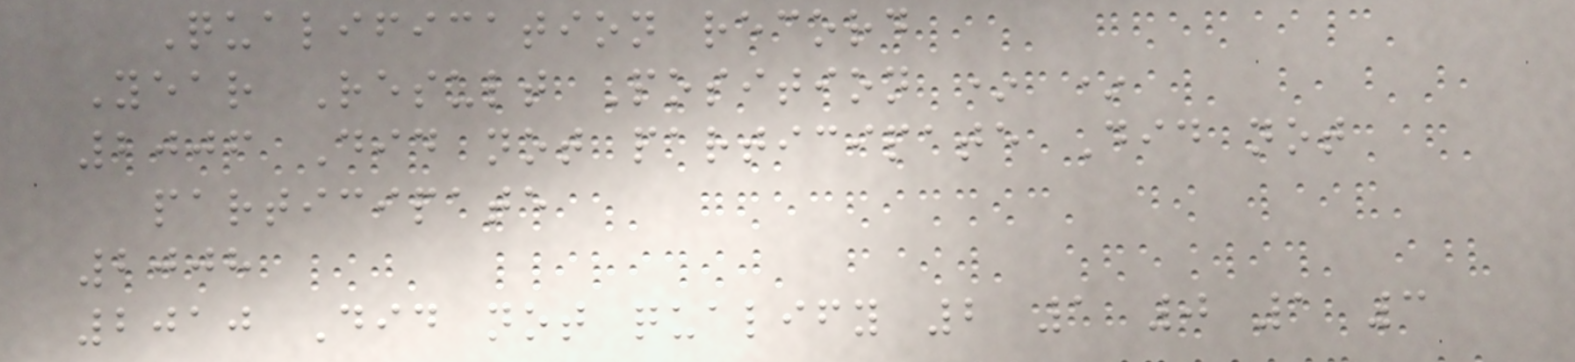Qualification record
Year Result Position * *
2006 Did not participate Did not
participate
2008
2010 Did not qualify 2 1 0 1 3
